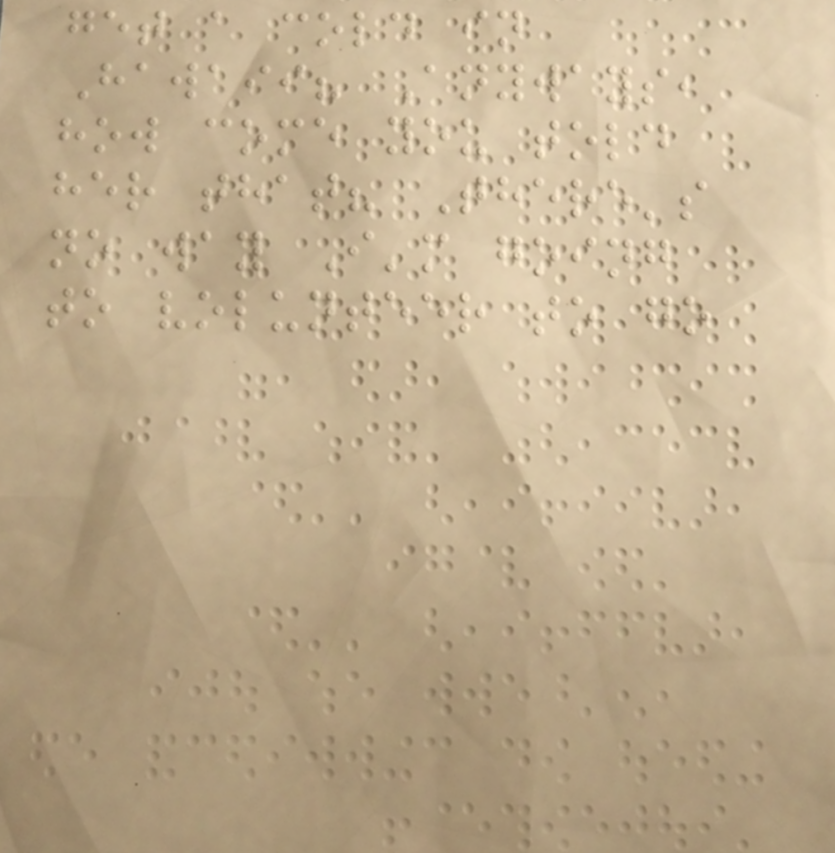get a cold in
Hawaii? Anyways,
how come you told
her that? There's
no way I'm going
to volunteer to go
